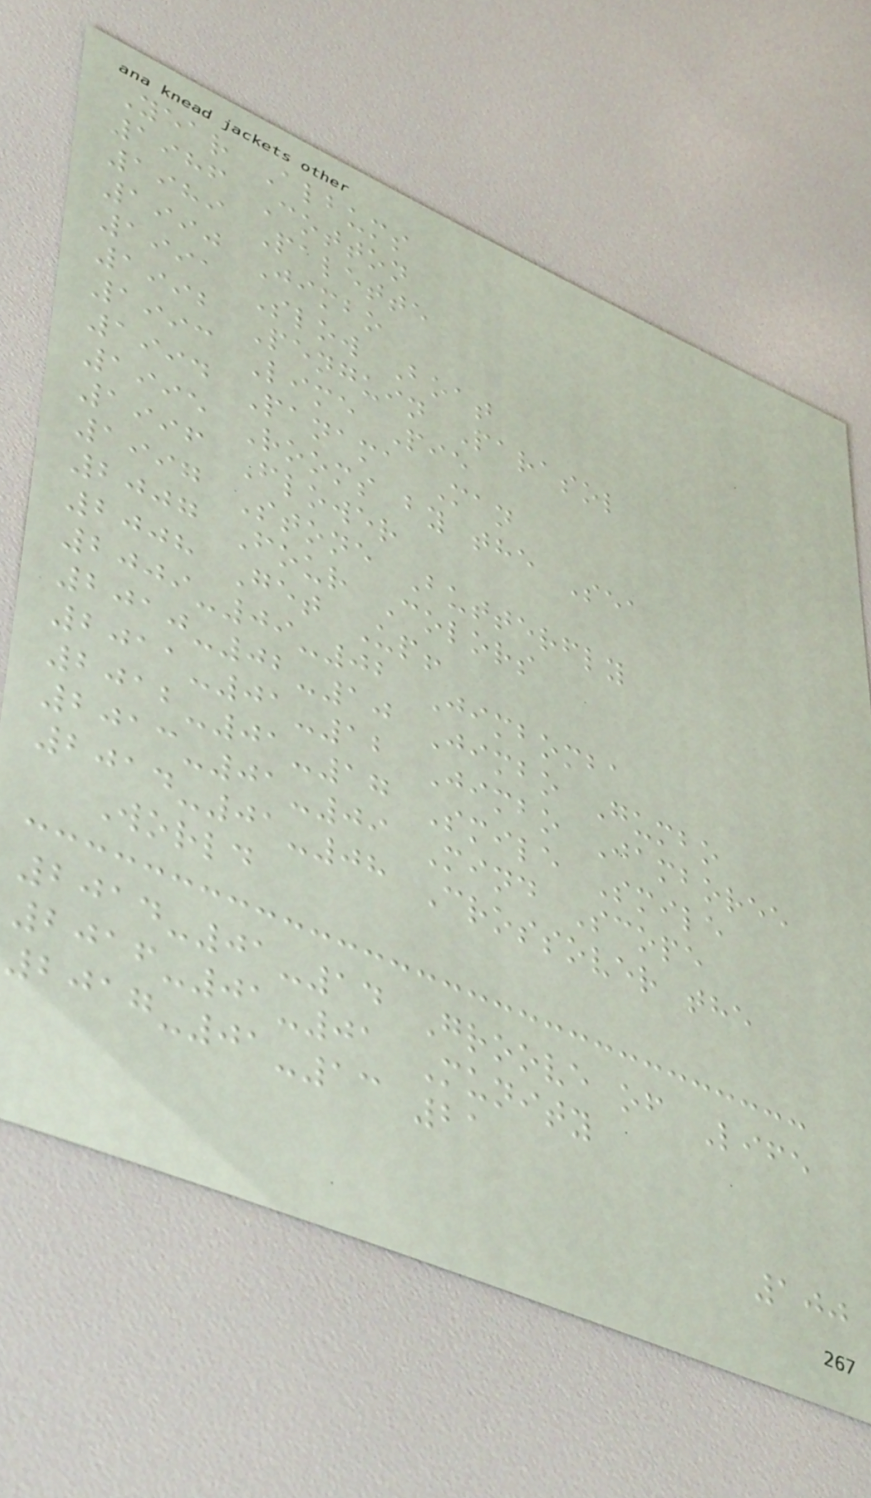Year Albums
1986 Cotton
1989 Palette
1990 Jimbo
1991 Slow Boat
1992 Penguin Parasol
1993 Lime Pie
1994 Panama Man
1995 Rooms by the Sea
1996 Flower
1997 Stone Butterfly
2007 Four Colors
2008 Get Up!
2009-09-02 Jimbomba
2010-02-10 Jimbo Gumbo
2011-01-12 Jimbo Jamboree
2012-01-17 Smile Smile
2013-01-09 Mind Scope
2014-01-08 Crossover the
World
2014-01-14 Groove of Life
2016-01-01 Munity
2017-01-13 21
100
